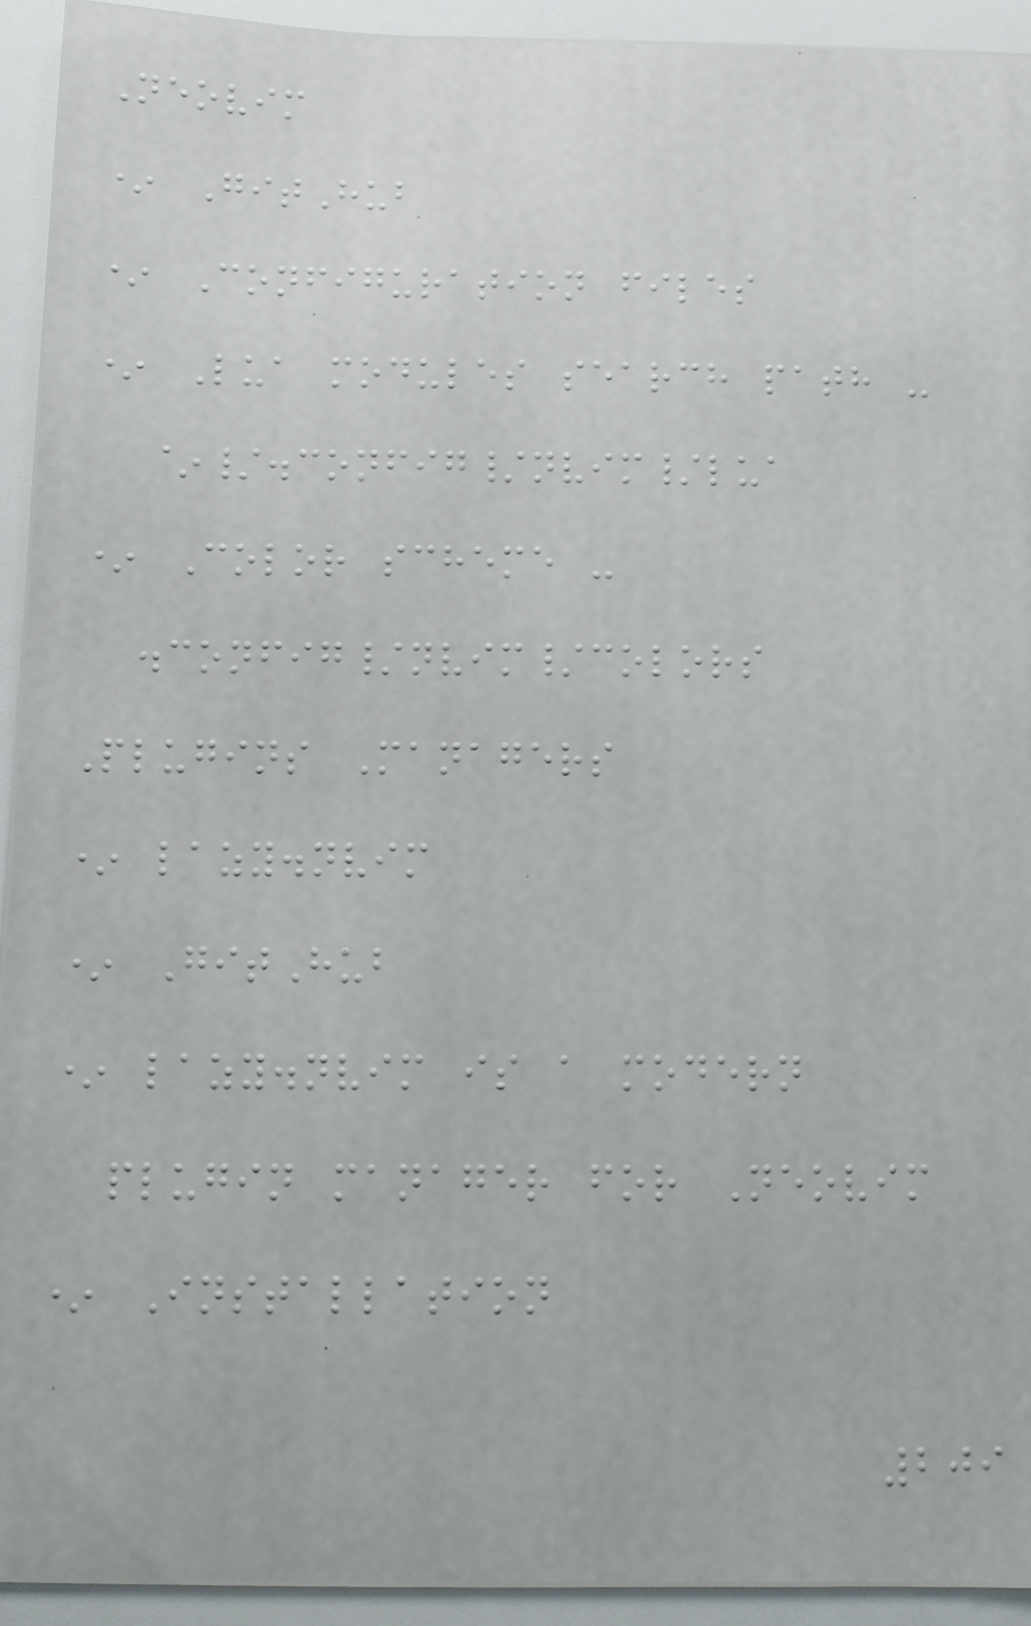Neovim
* GitHub
* Configuration files
* Lua modules search path -
~/.config/nvim/lua
* Color scheme -
.config/nvim/colors
Plugins Managers
* lazy.nvim
* GitHub
* lazy.nvim is a modern
plugin manager for Neovim
* Installation
209
